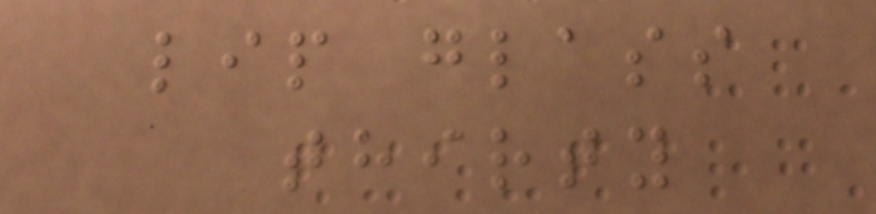lip glass
thirty
